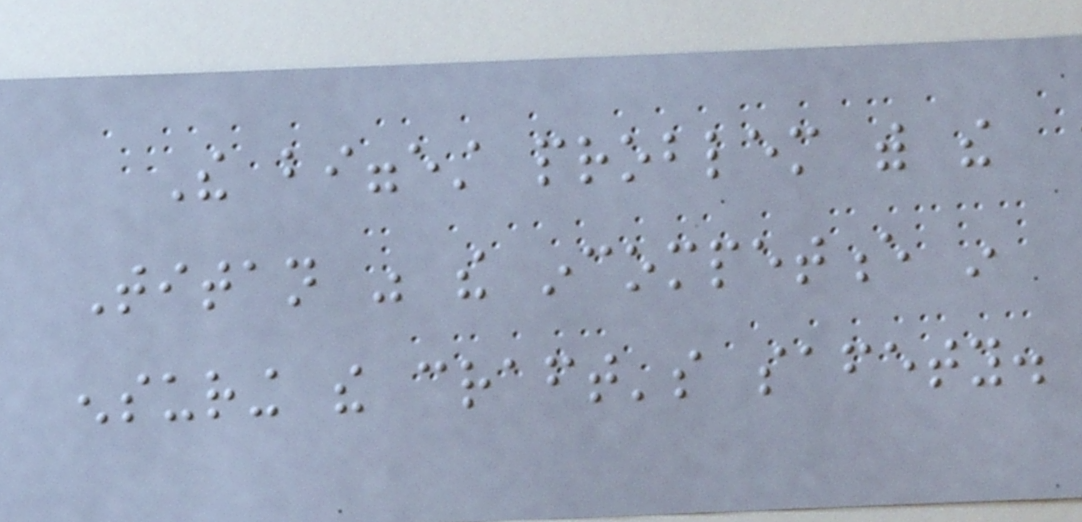The biggest problem with the
Titan was the incompetence in
ensuring the craft's safety.
